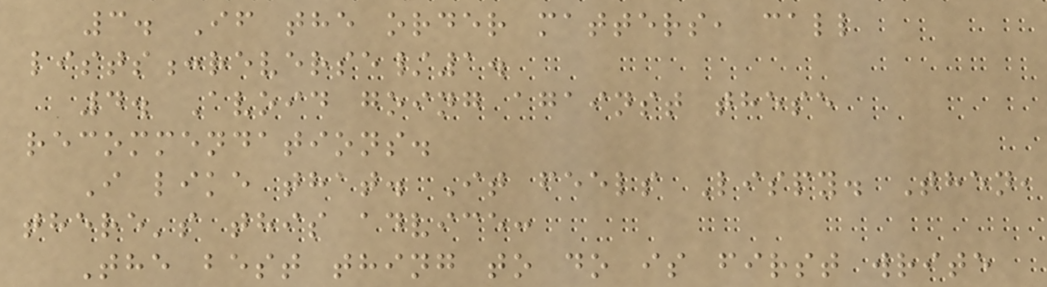3. If the order matters, call
lists:reverse/1.
4. Avoid going against these
recommendations.
I like that. It feels Lispy. Then,
there's this advice:
The best thing to do is first write
